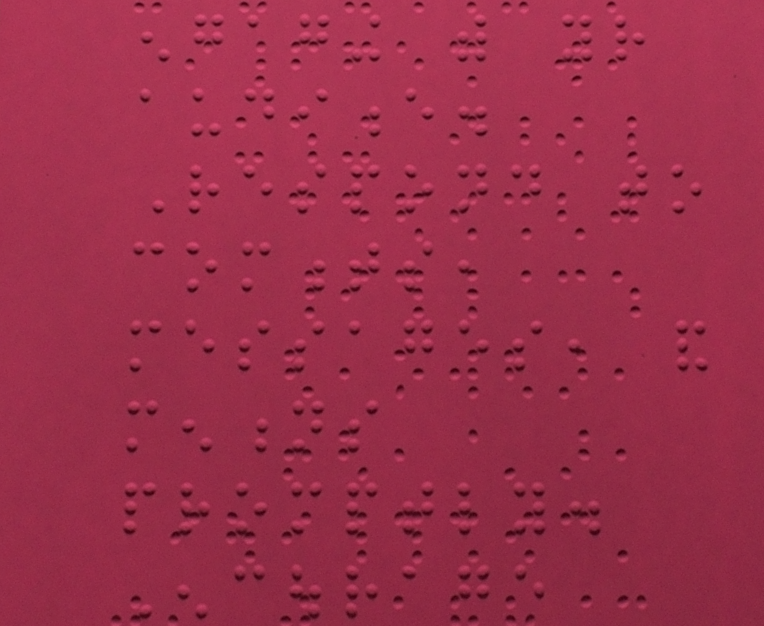engaging with your
audience.
Respond to
comments,
messages, and
mentions
promptly.
Encourage
